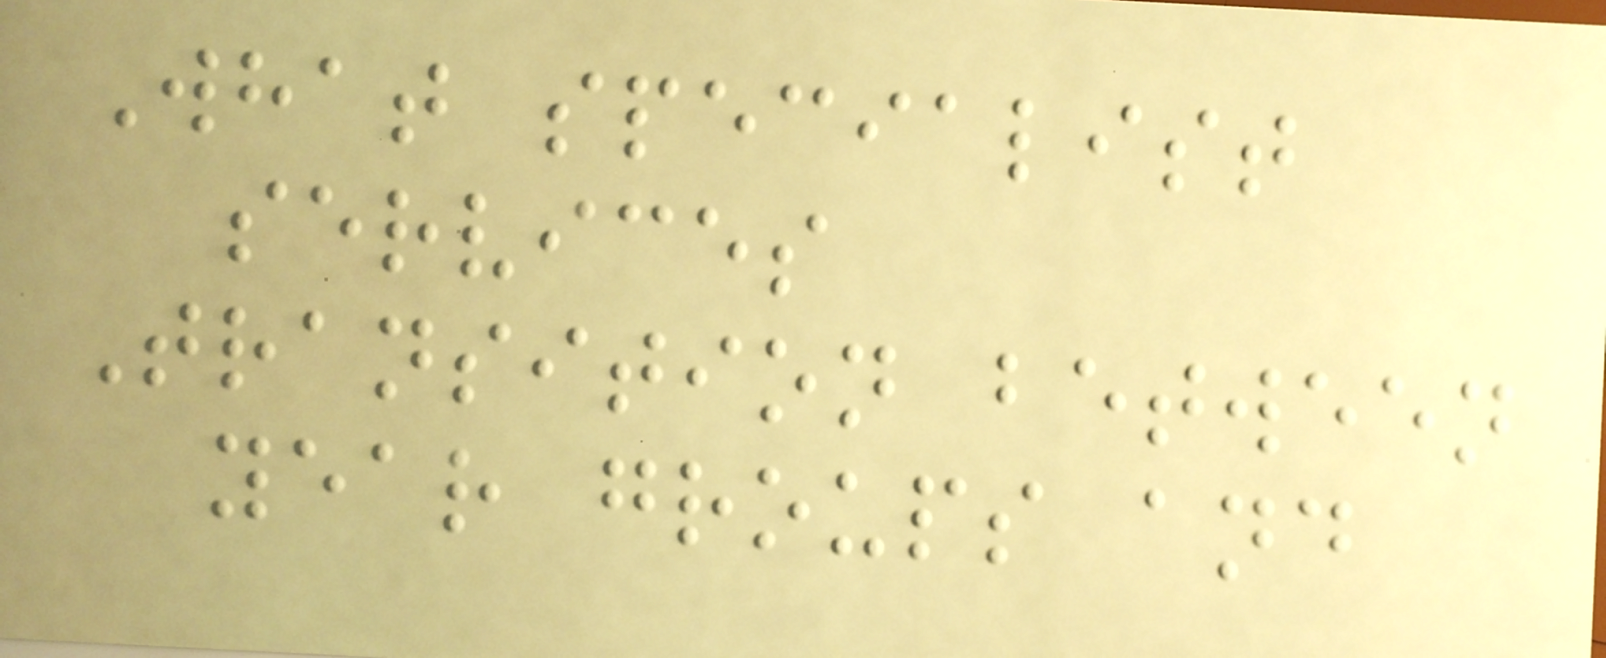What specialist
services
Transition between
year groups and
